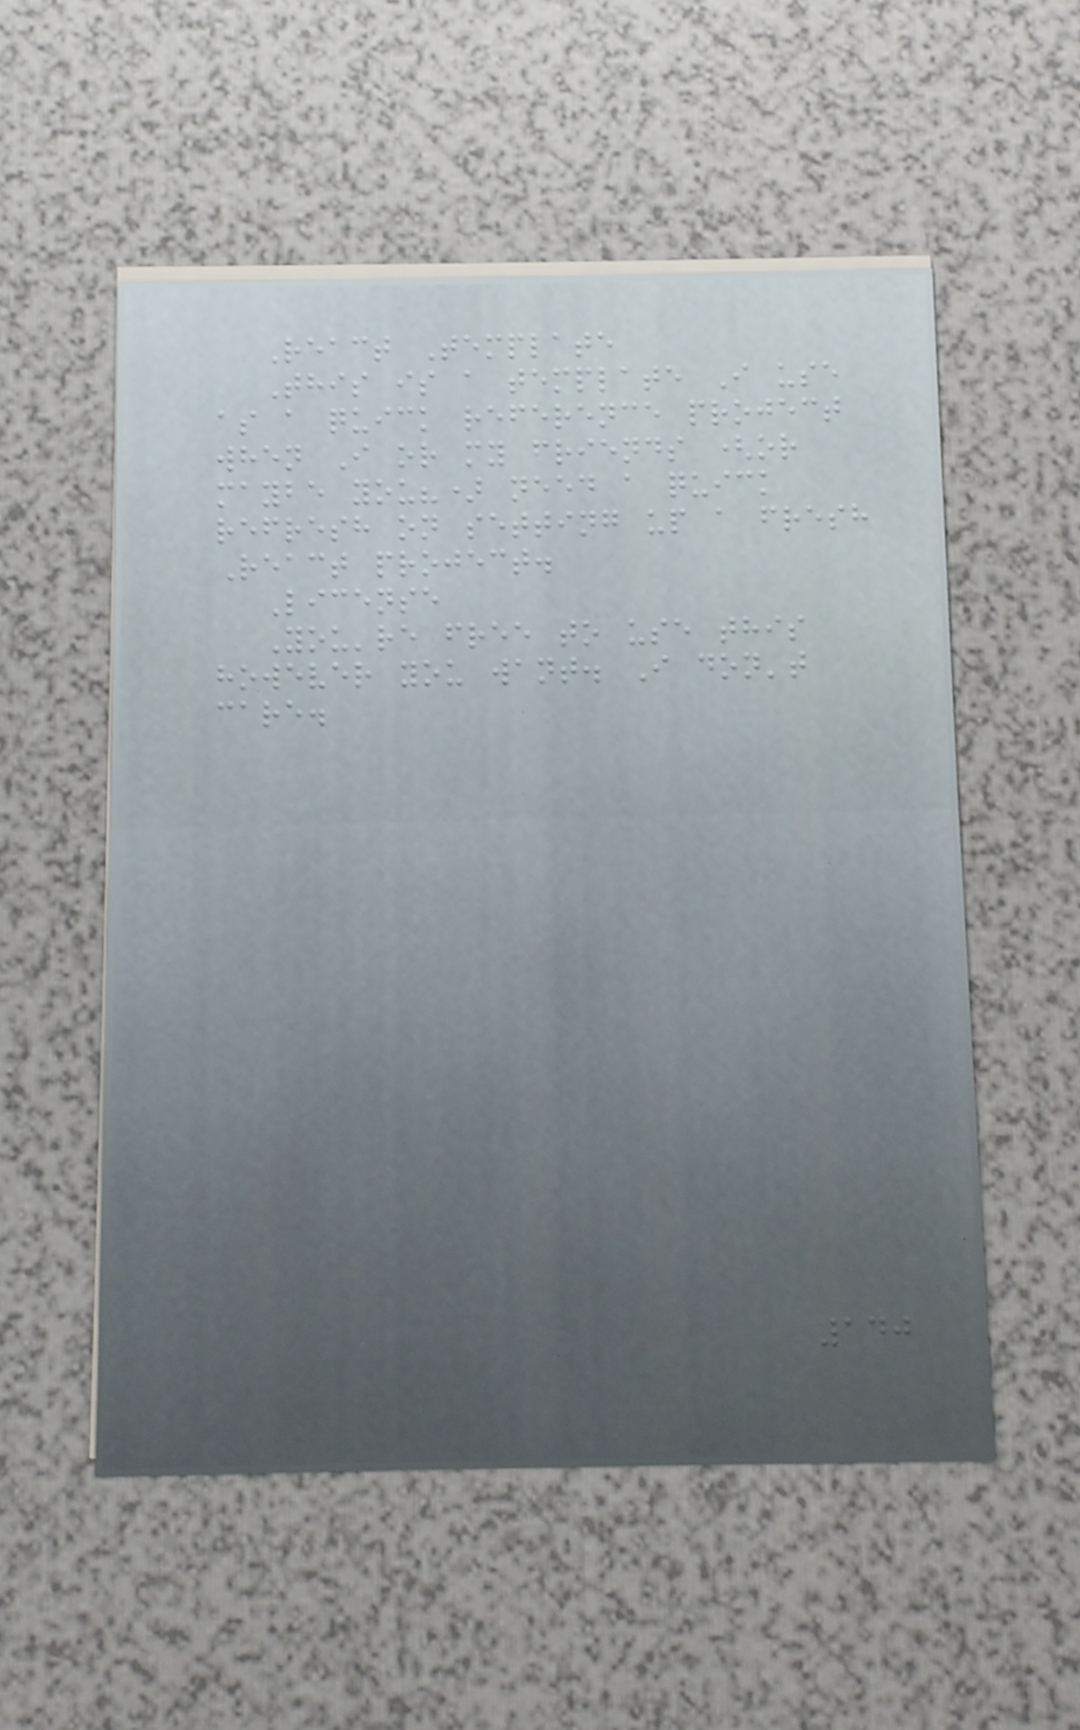React Template
This is a template I use
as a quick reference project
when I or my friends (or
maybe you?) need a quick
refresh on setting up a fresh
React project.
License
You're free to use this
however you want. I don't
care.
140
